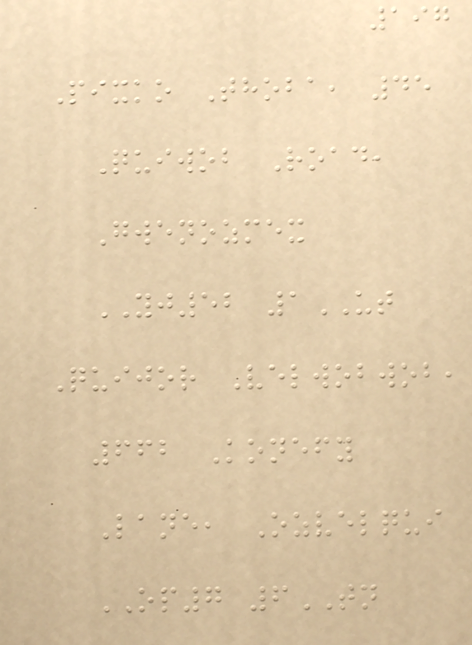197
Pixko Thoba, 45
Quiwob Road,
Gwenozmex
YJ52 1UT
Quijor Velwobwob,
662 Konefy
Lane, Ozvelqui
OP7 6TN
